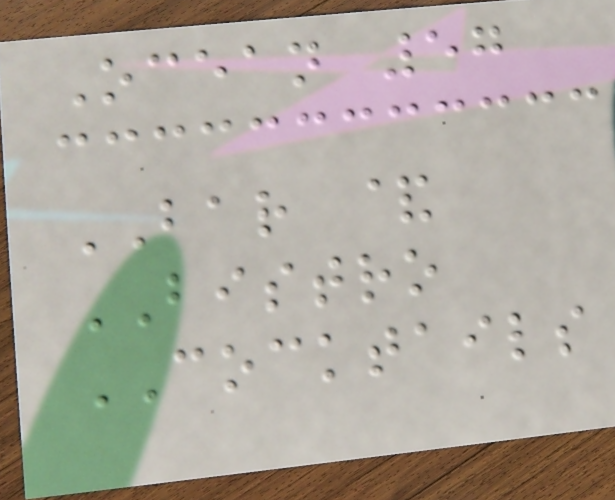Ocean 57
BAR &
BISTRO
COCKTAILS
